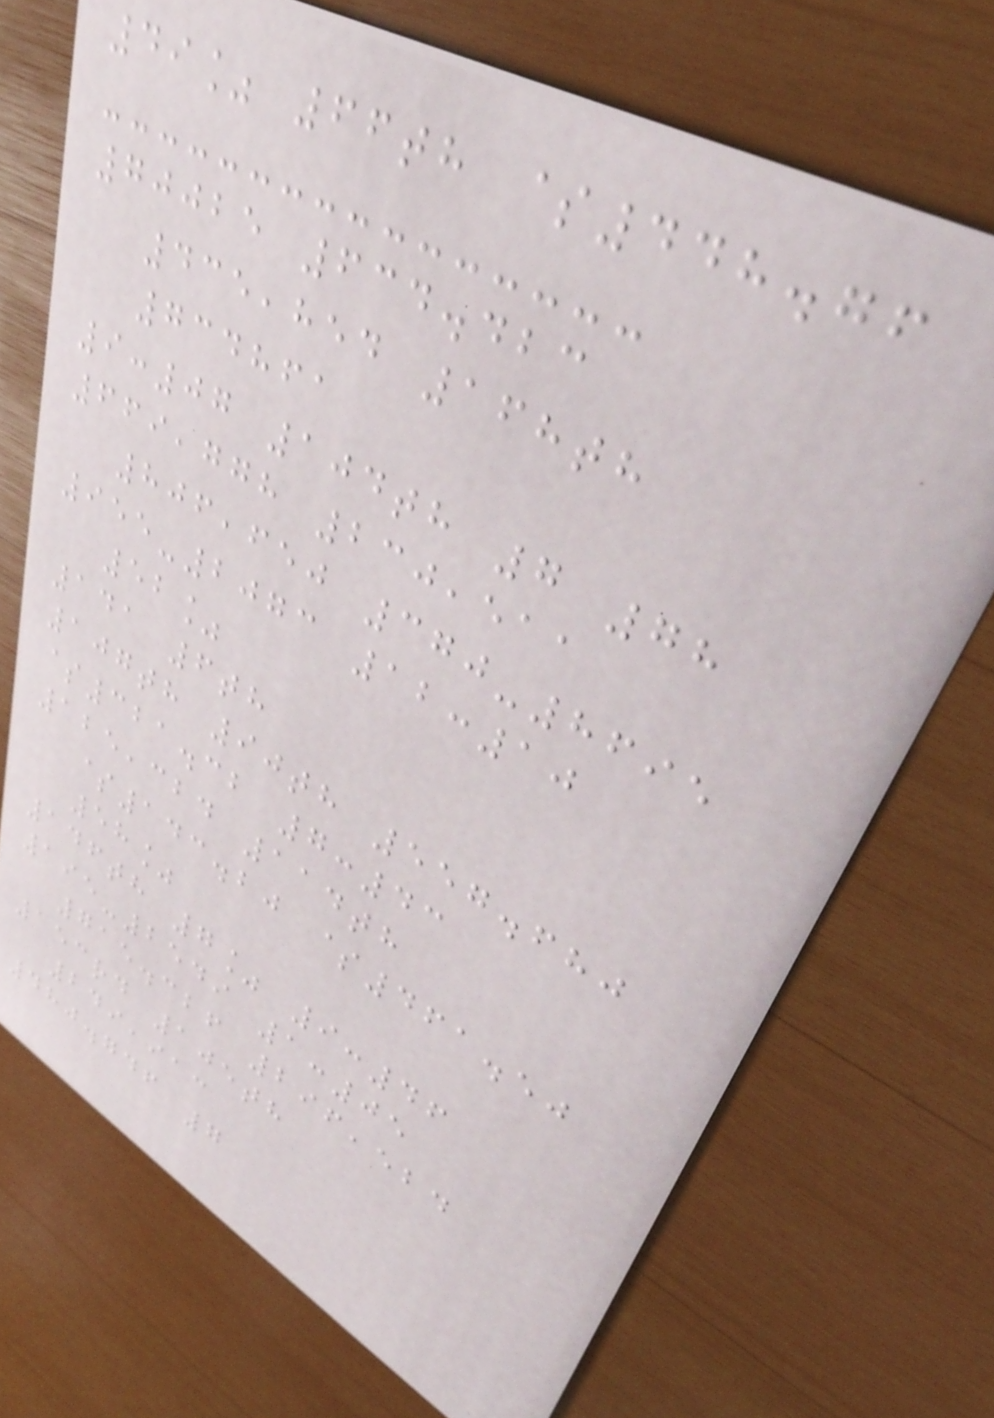49% 66th $448.76
70025 634.423
435,854 168th
734861
9:07 104th 7 78
669,778 230,511
806,650 370-8695
955-2073 12:10
52%
141 6th
107th 90th 557.680
$321.32 7:43
125,324 114th
$143.20 $461.50
58%
146th 7% 9:46
195-2549 1:05
715.326 296,524
153rd 105th
249,913
480.746 7
